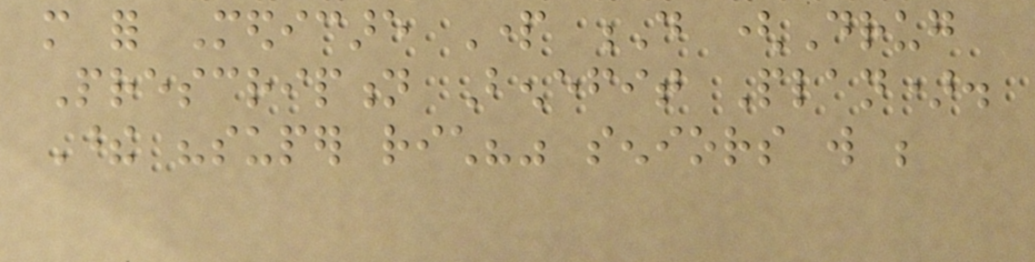more for Medicare Part D (Drug
Prescription Benefit Plan).
These "super rich?" seniors will be
